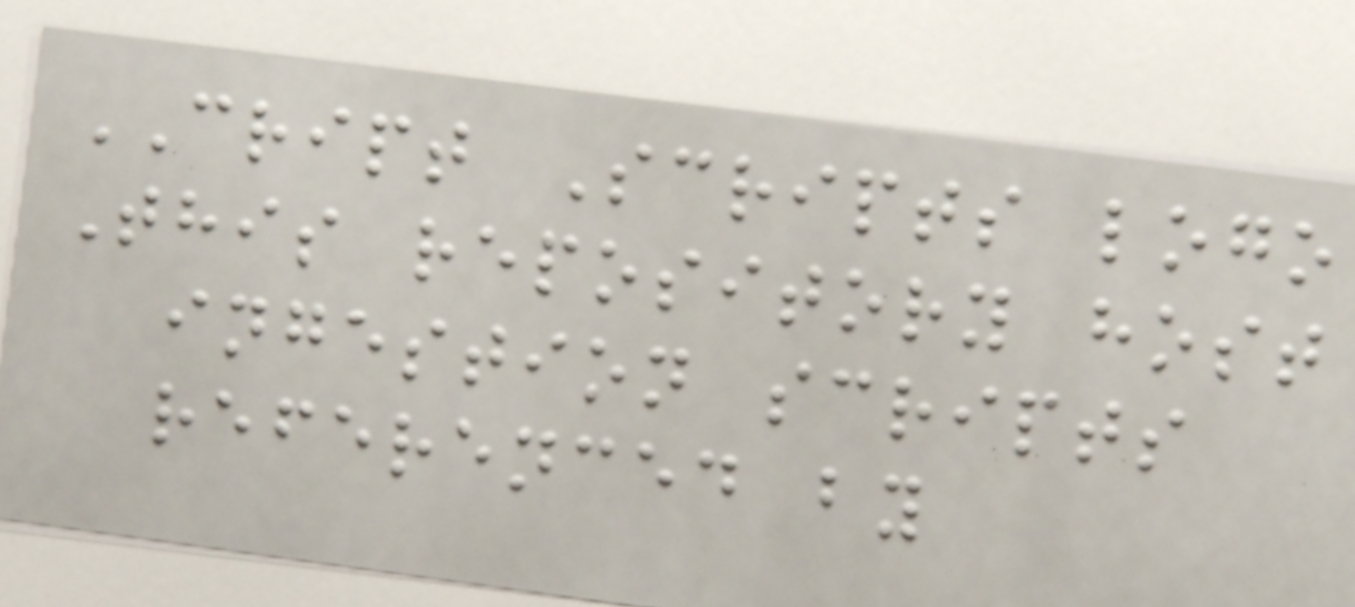CRIPT Scripts logo
This repository host
ingestion scripts
referenced by
